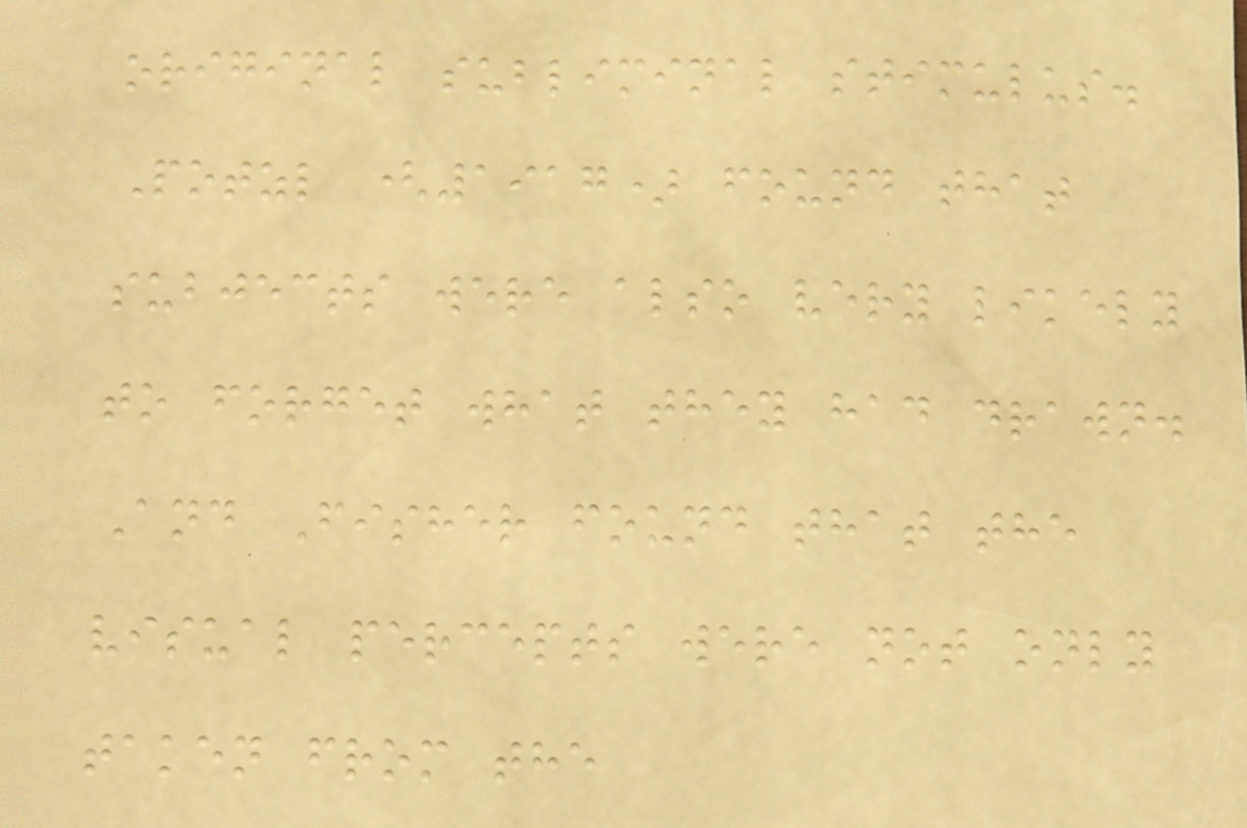original subliminal stimulus.
Potzl (1917) found that
subjects were also very likely
to forget what they had drawn.
And Fisher found that the
visual percepts were not only
taken from the
